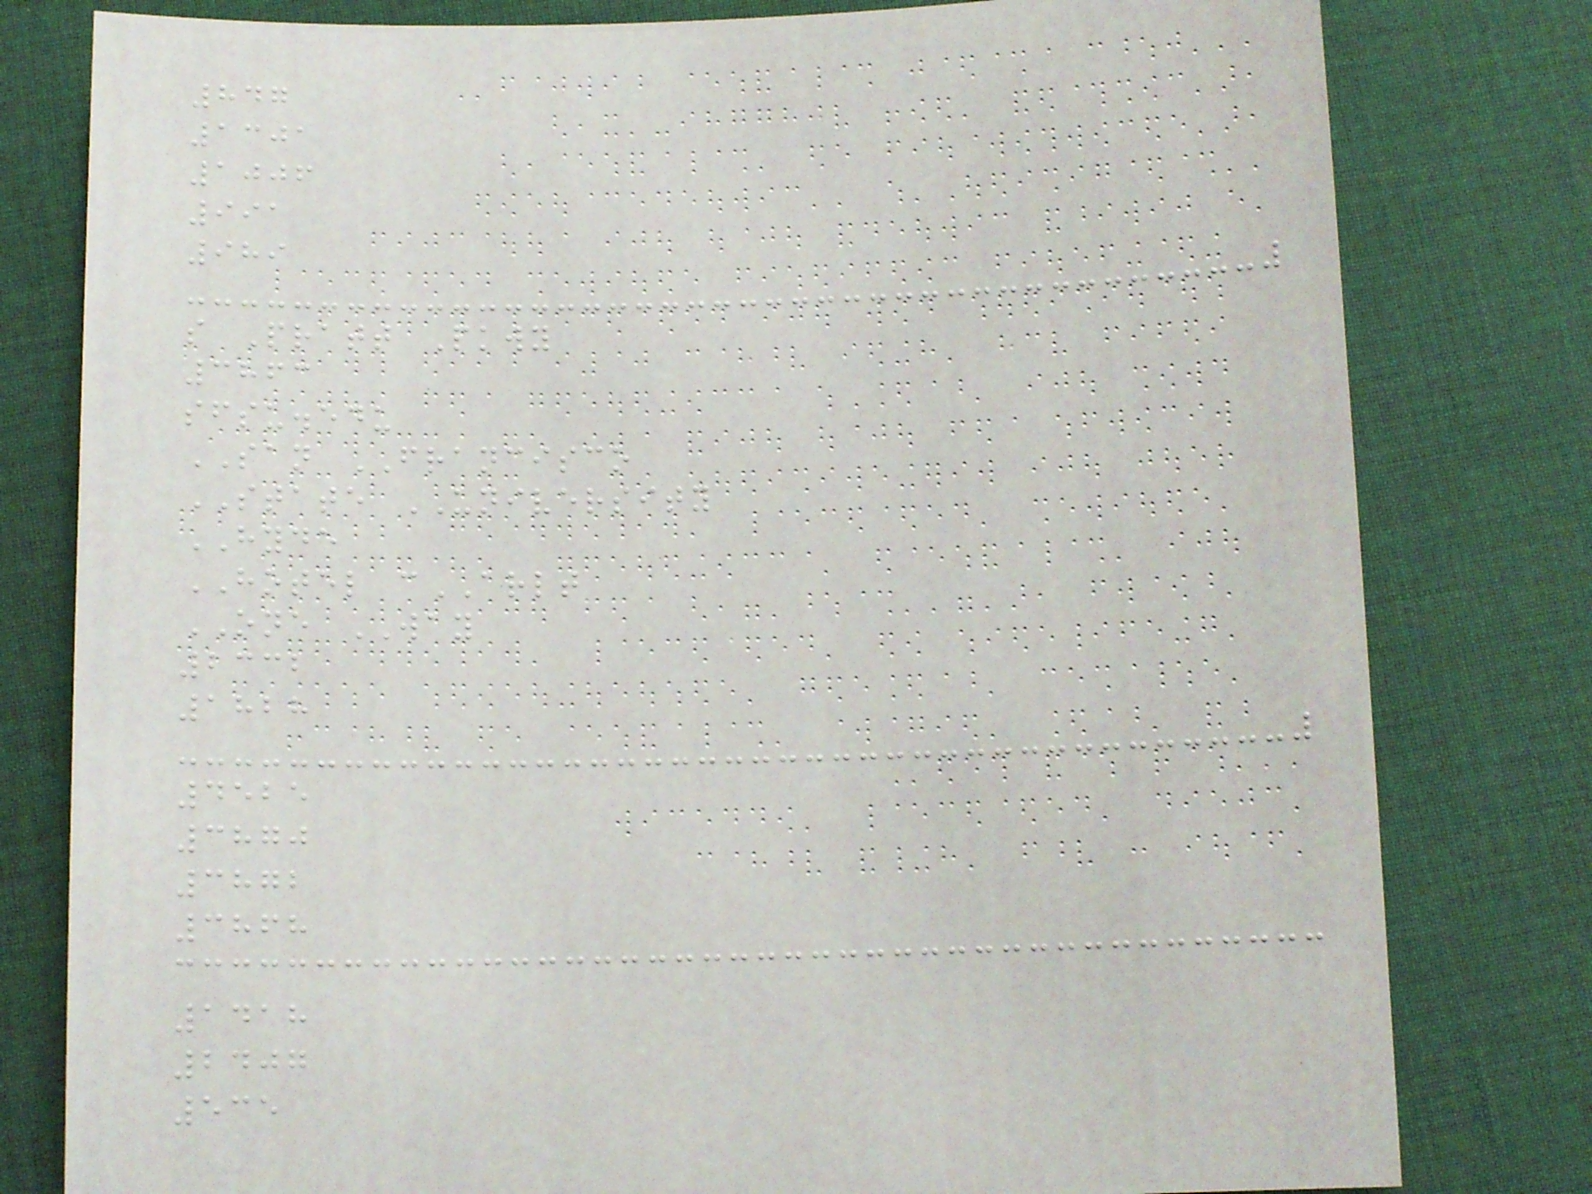847
1301
1006
991
989
s Pratt Pkwy
3863
sfsu.edu
SAN FRANCISCO
STATE UNIVERSITY
HYDE
HOTEL cARLT
ONE WAY
2332
1828
4525
3870
3872
3868
1418
2407
535
